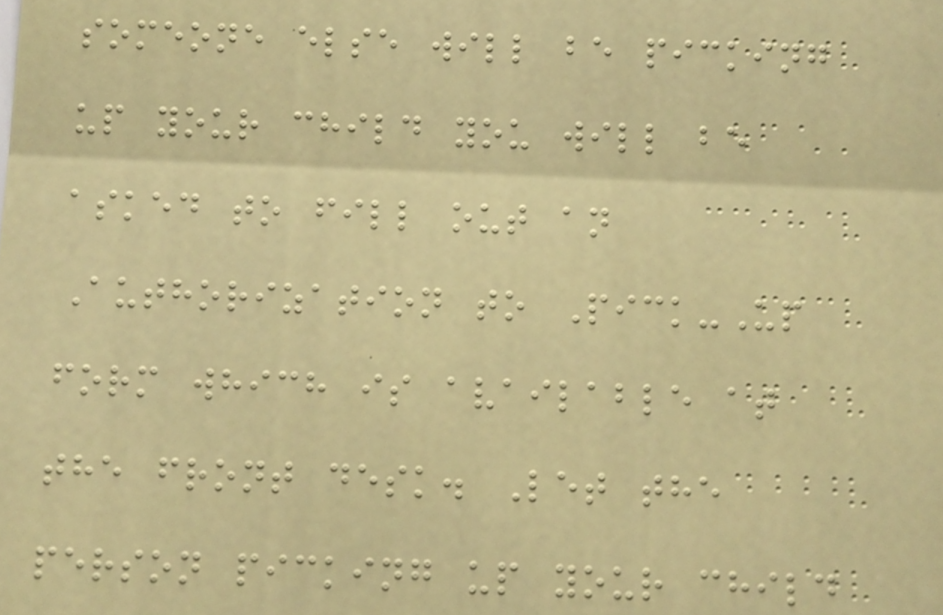someone else will be picking
up your child you will be
asked to fill out an
Authorization to Pick-Up
form which is available at
the front desk. Let the
person picking up your child
